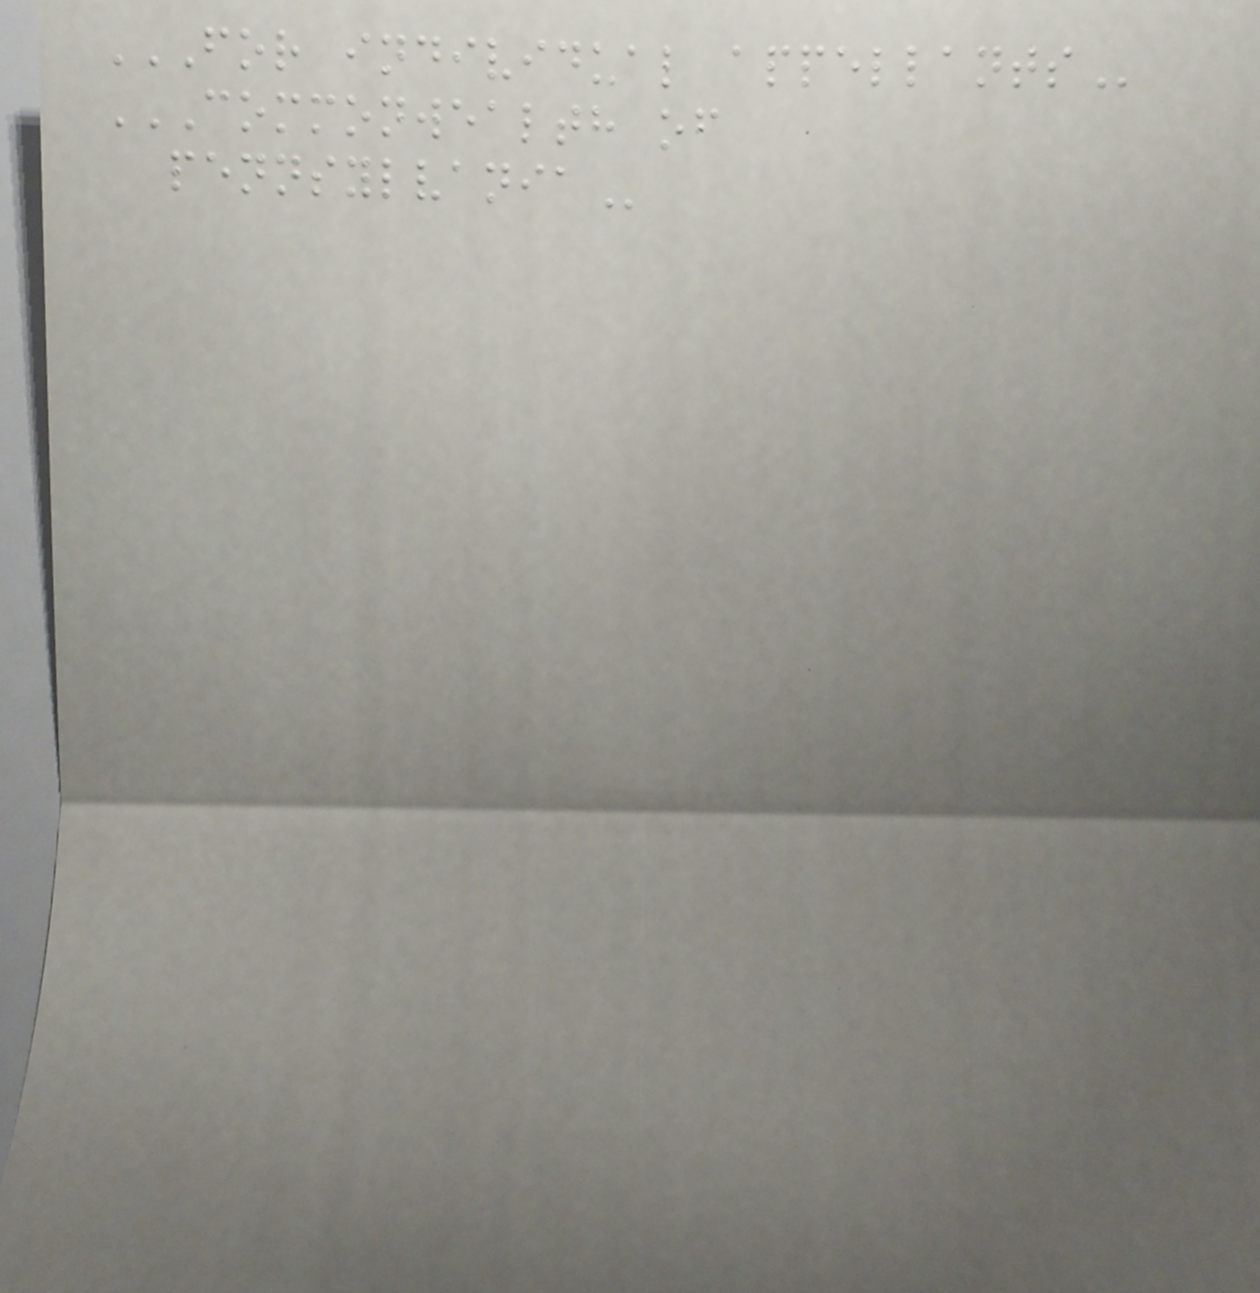FOR INDIVIDUAL APPELLANTS
COMMONWEALTH OF
PENNSYLVANIA
